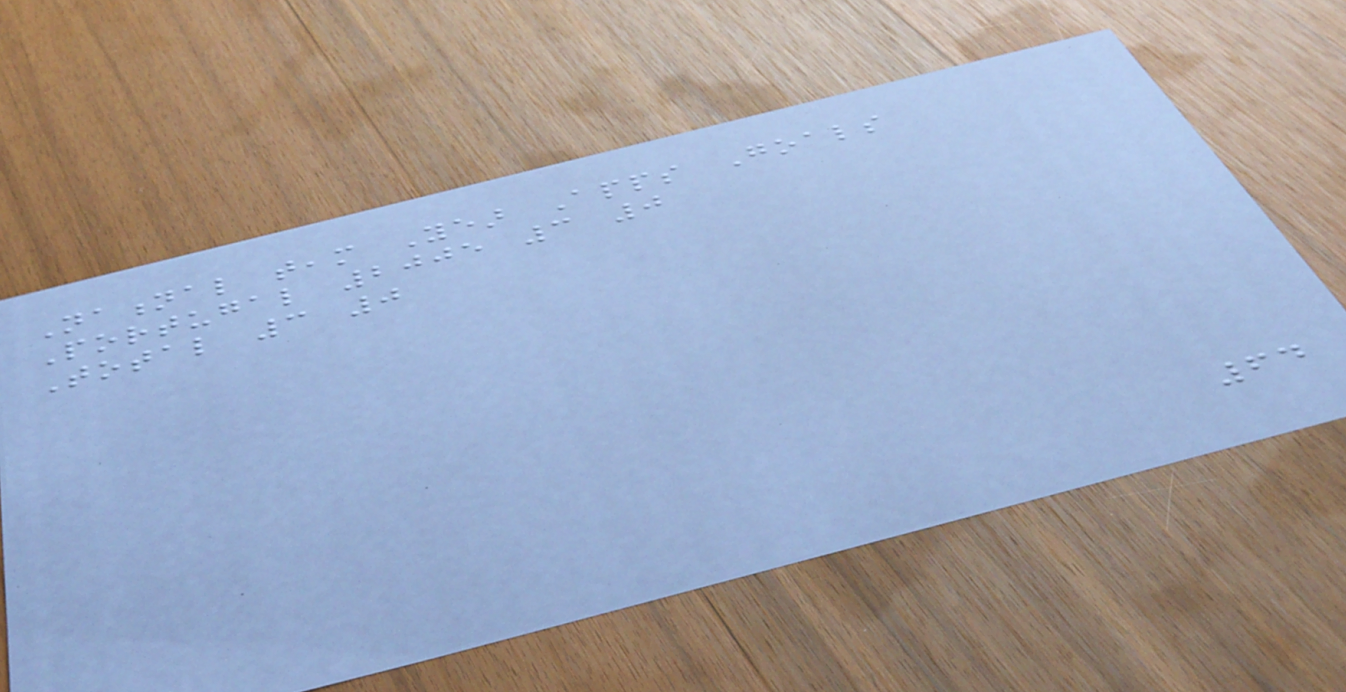National team Year Apps Goals
Portugal 2005 3 0
Total 3 0
64
